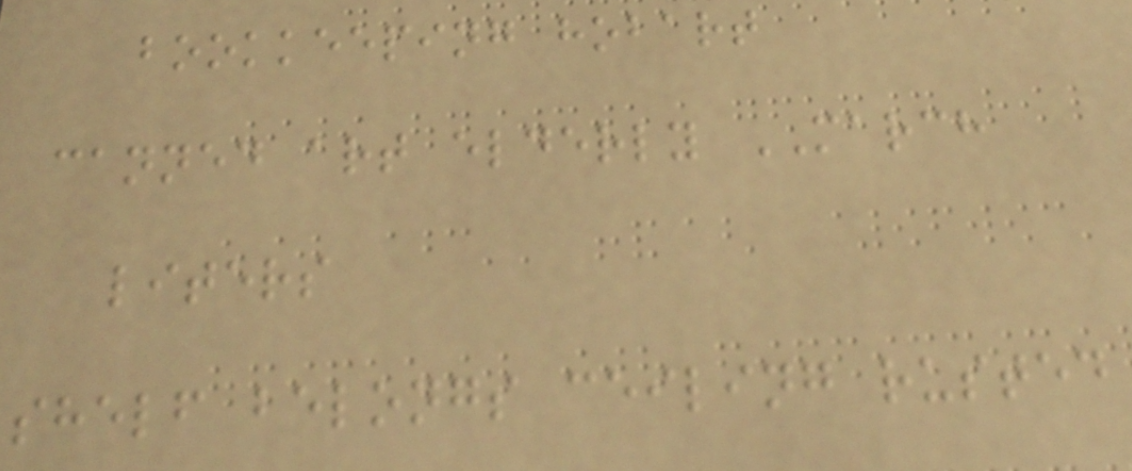bookkeeping hobart
canned art elderly MARCH
liters
shelf belongs ceiling rusted
